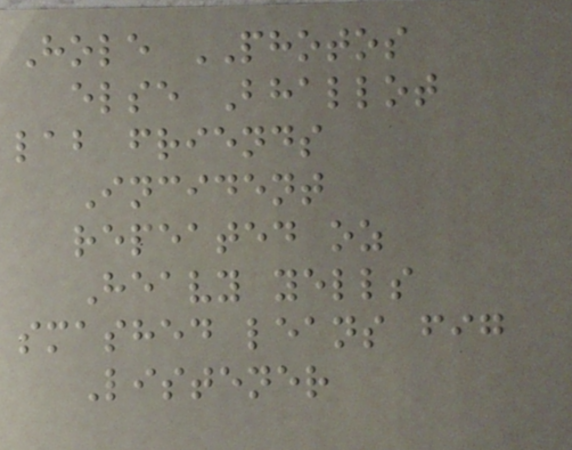Hole PHOTOS
else Bhallot
lab friends
Incident
repeated oz
Heavy yells
smashed leans fig
Listener
